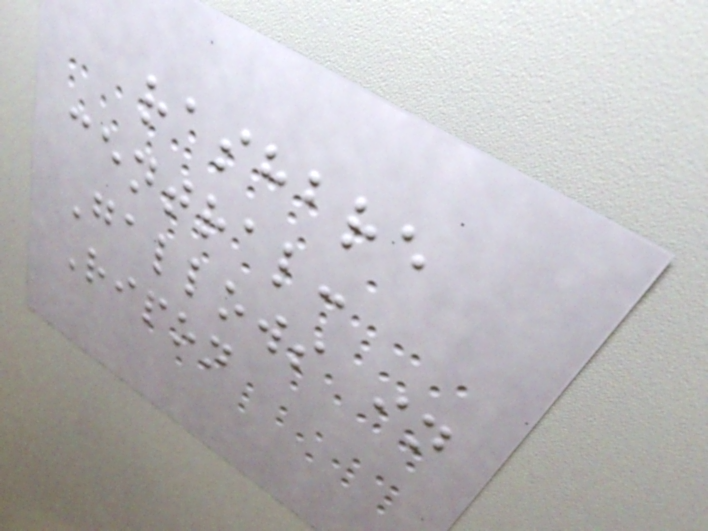rashbre
central:
Gallows in
Ripon
